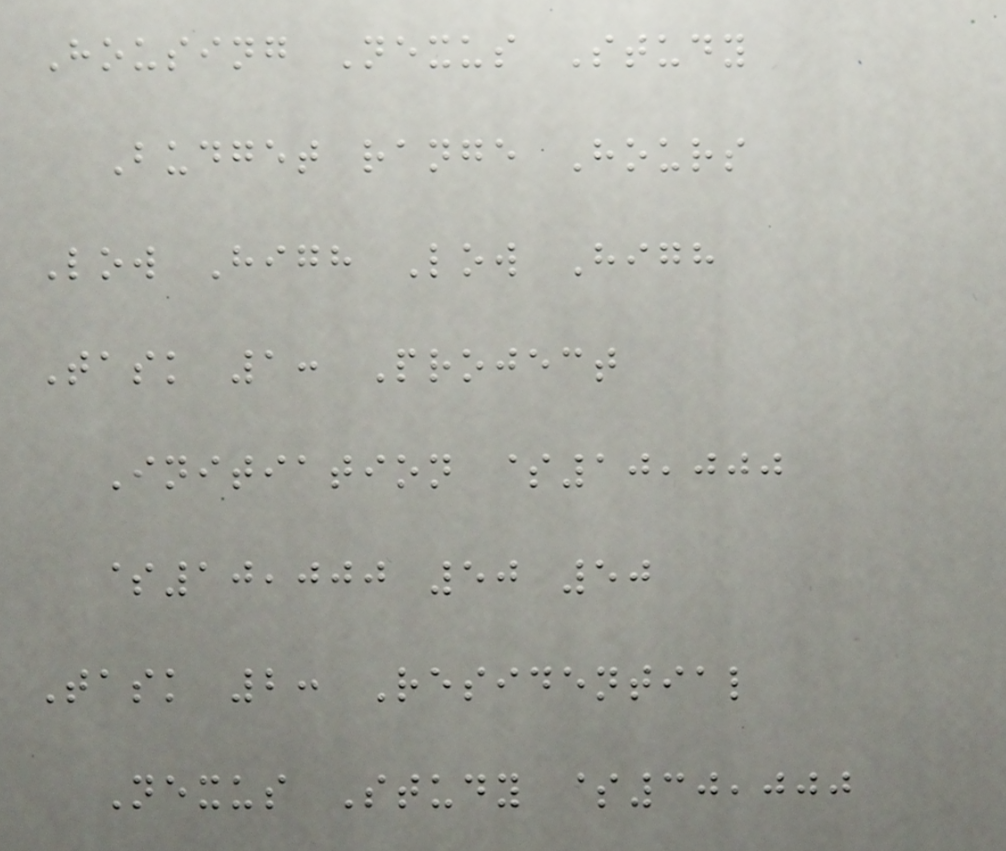Housing Nexus Study
Budget range Hours
Low High Low High
Task 1: Project
Initiation $10,000
$10,000 50 50
Task 2: Residential
Nexus Study $30,000
